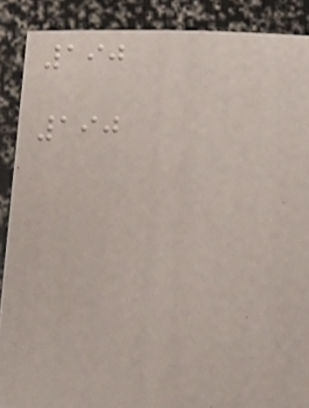190
190
